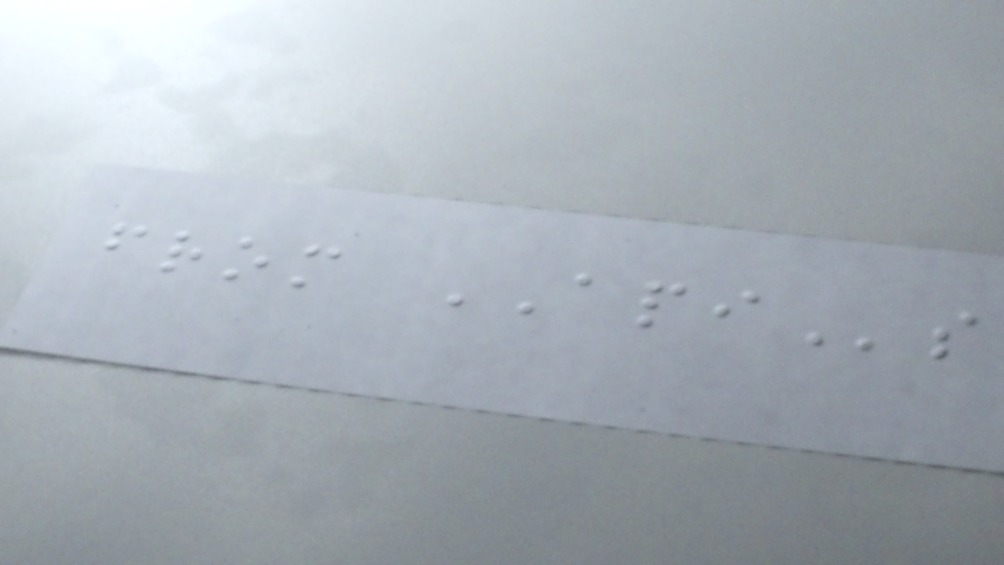from APIs
